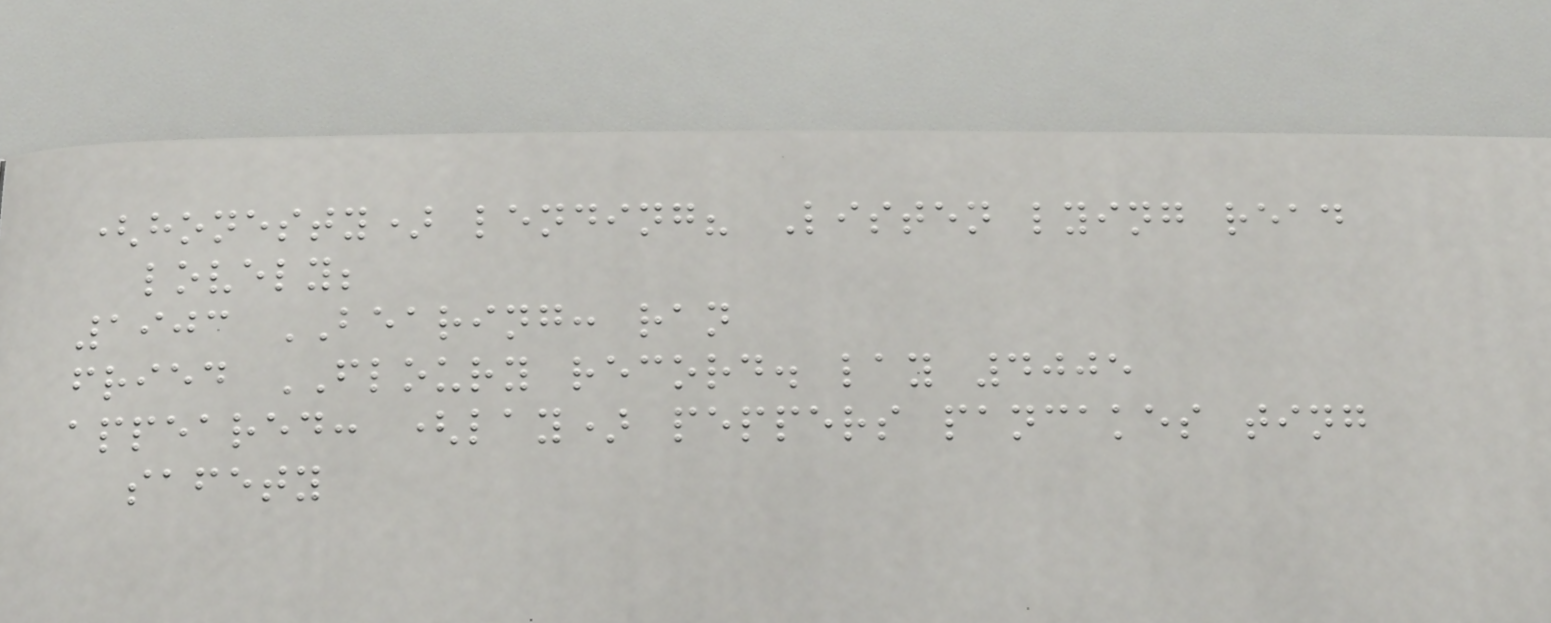(honesty) lending? Listen lying read
lovely;
1903 BEARING: ran
fried FLOURY record. lay 4005
appeared: (lay) peppers pancakes ting
safety
